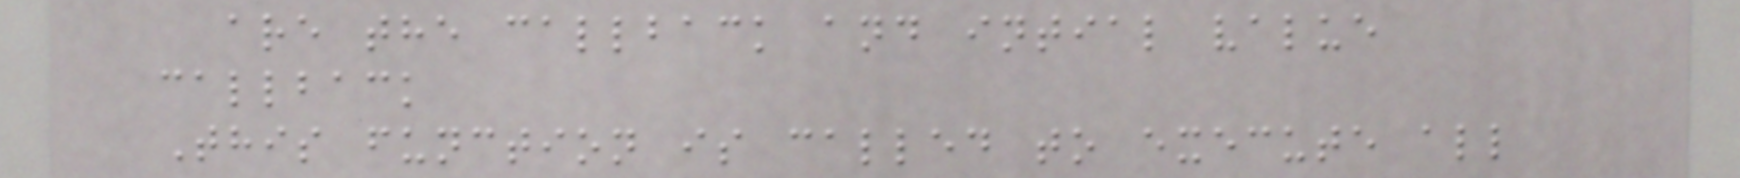are the callback and intial value
callback
This function is called to execute all
